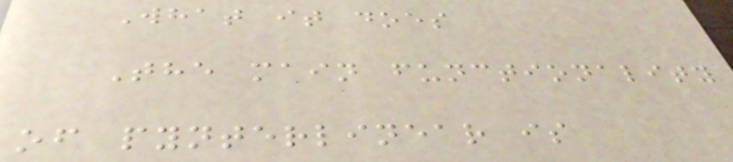What it does
The main functionality
of pynterlinear is
